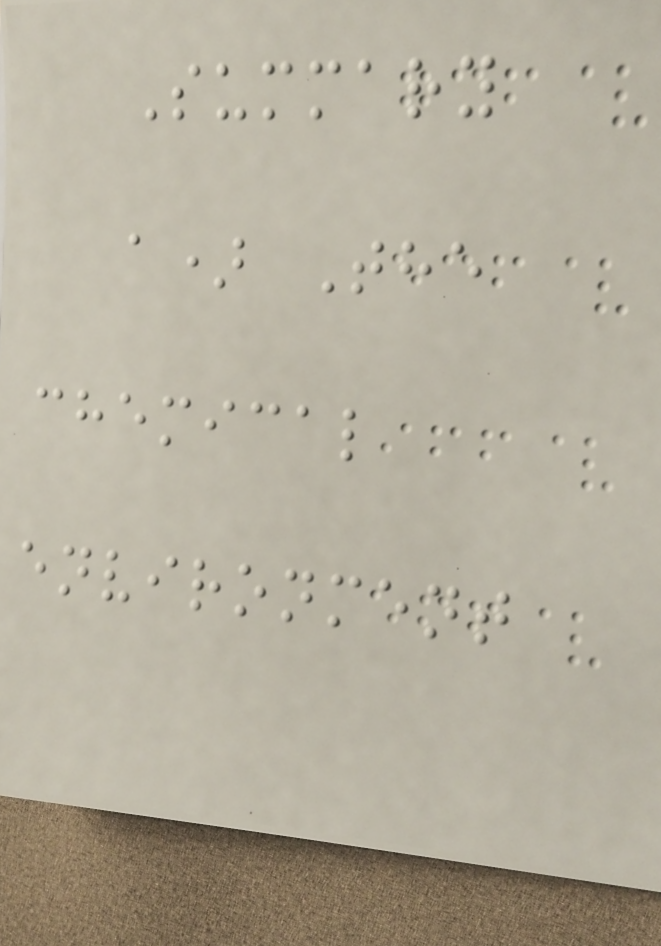Summary
a) The
chemical
environment
